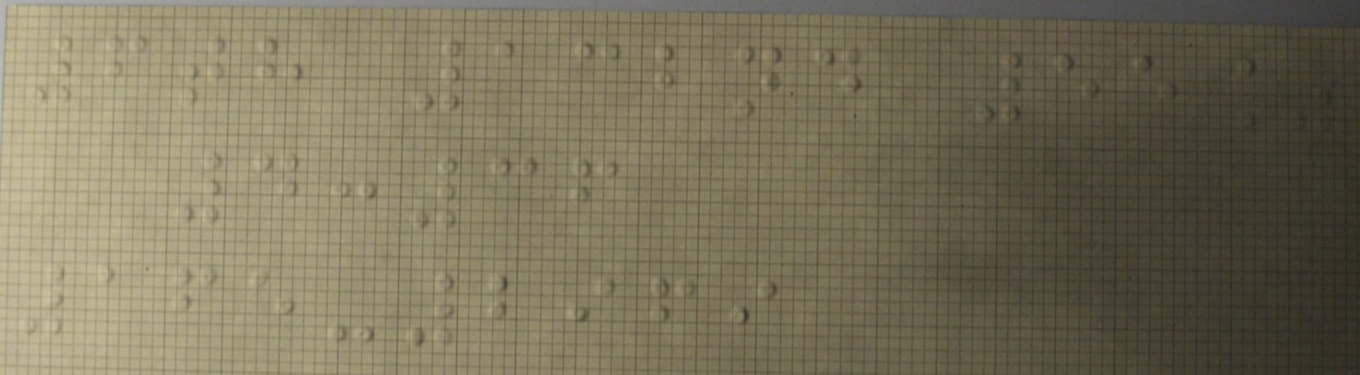6th 132nd 55%
4:36
165-2969
